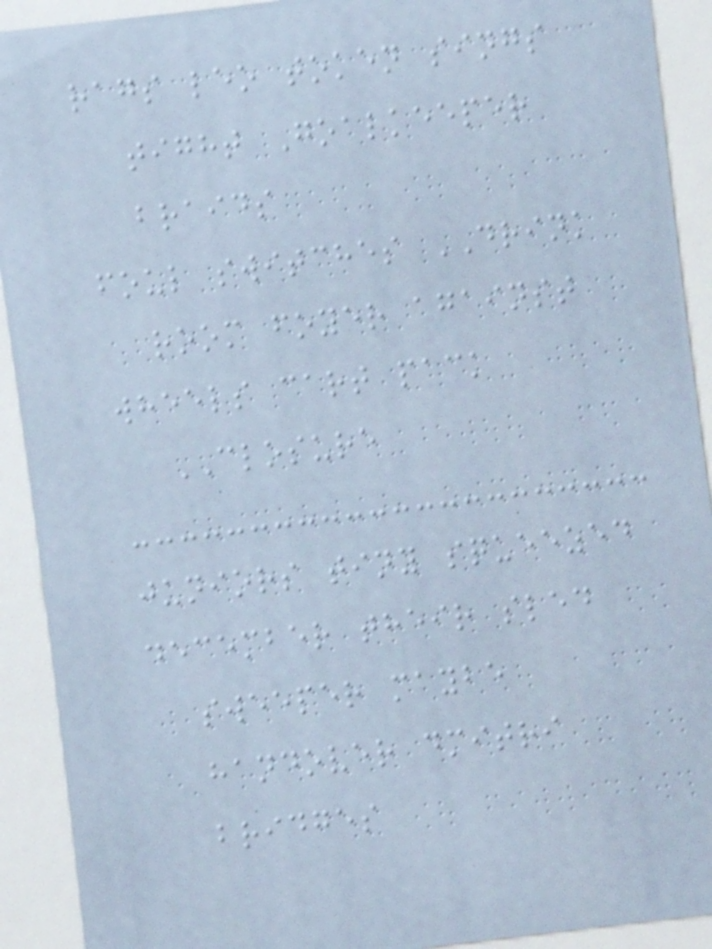rags leo token sings
tight Goalkeeper
braids
foul switches DRINK
room foyer against
wheels cart pack
CLOSURE
juniors tiny squeezed
december their sled
sweeper maybe
handover dmitri
bridges
